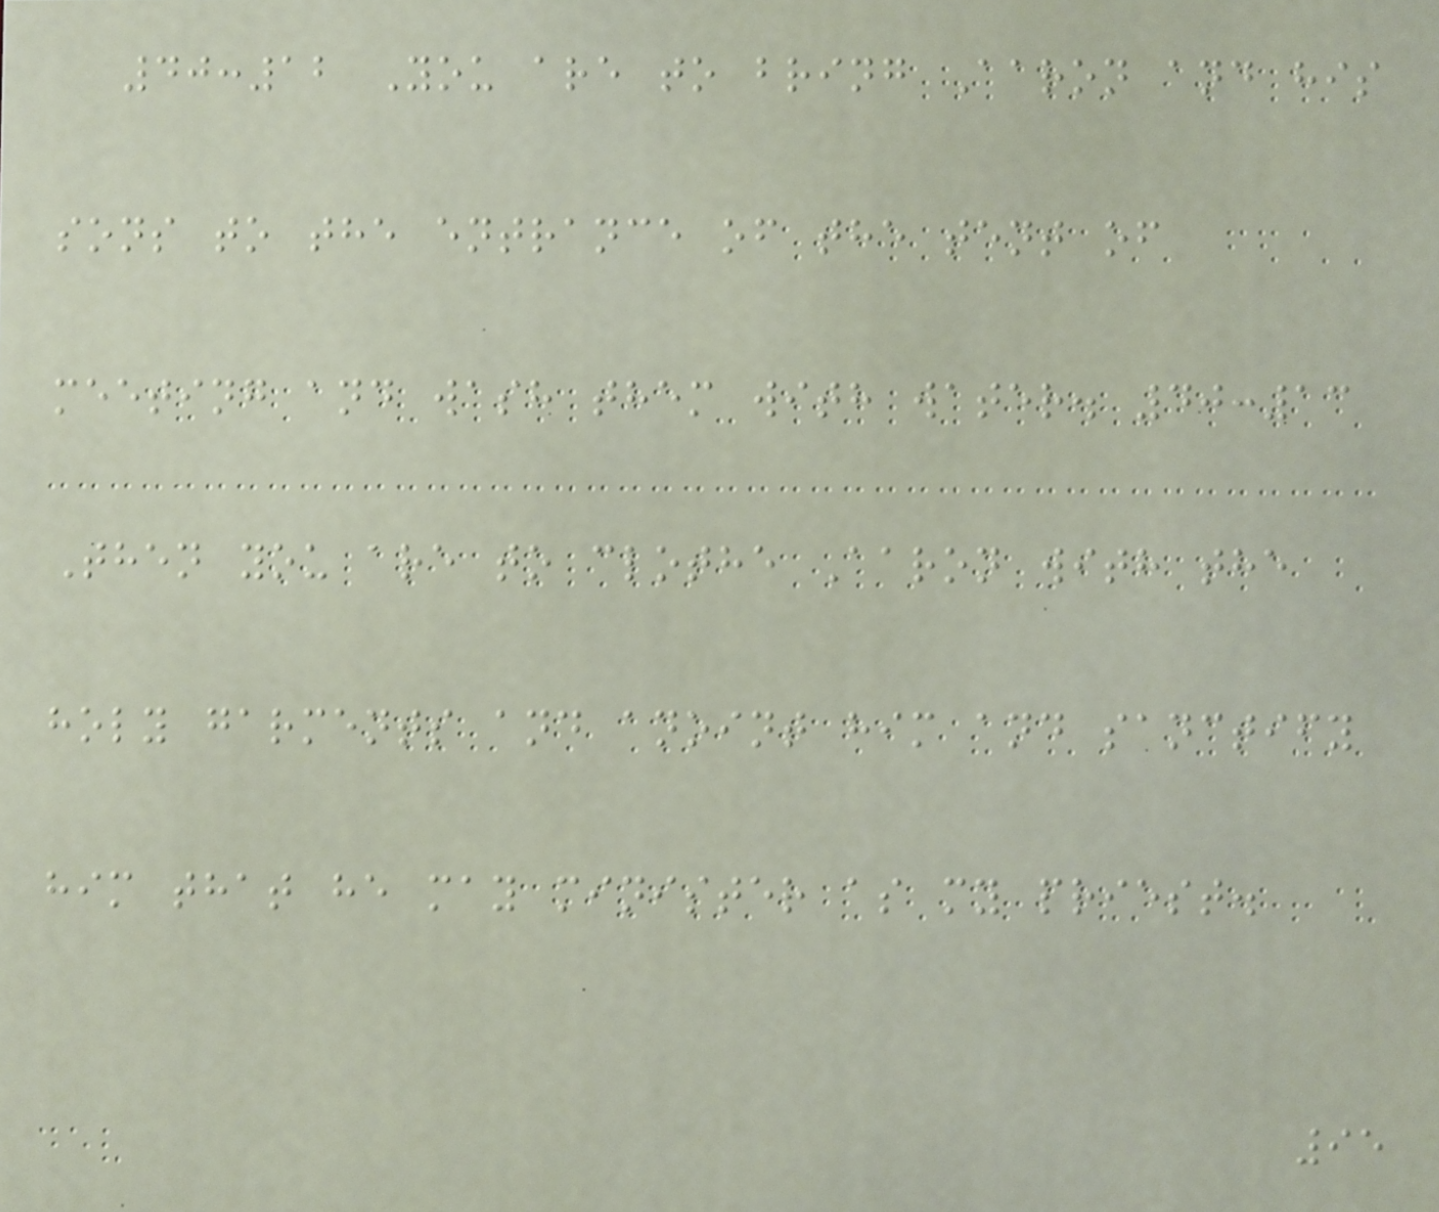40:12 You are to bring Aaron and his
sons to the entrance of the tent of
meeting and wash them with water. 40:13
Then you are to clothe Aaron with the
holy garments and anoint him and sanctify
him that he may minister as my priest.
95
